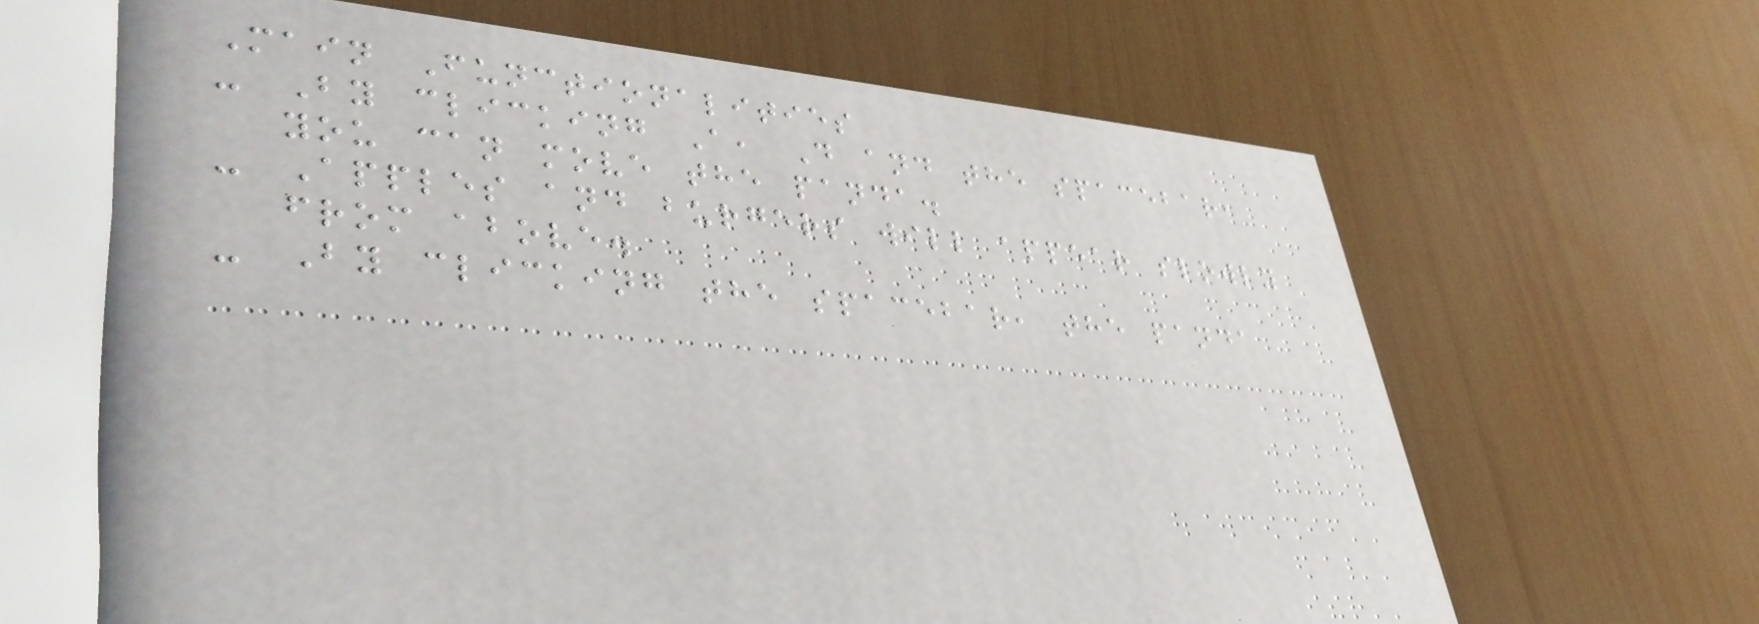Main Functionalities
- By clicking A, D and the spacebar,
you can move the panda.
- Apples and burgers will appear slowly
from above.
- By clicking the spacebar, the panda
